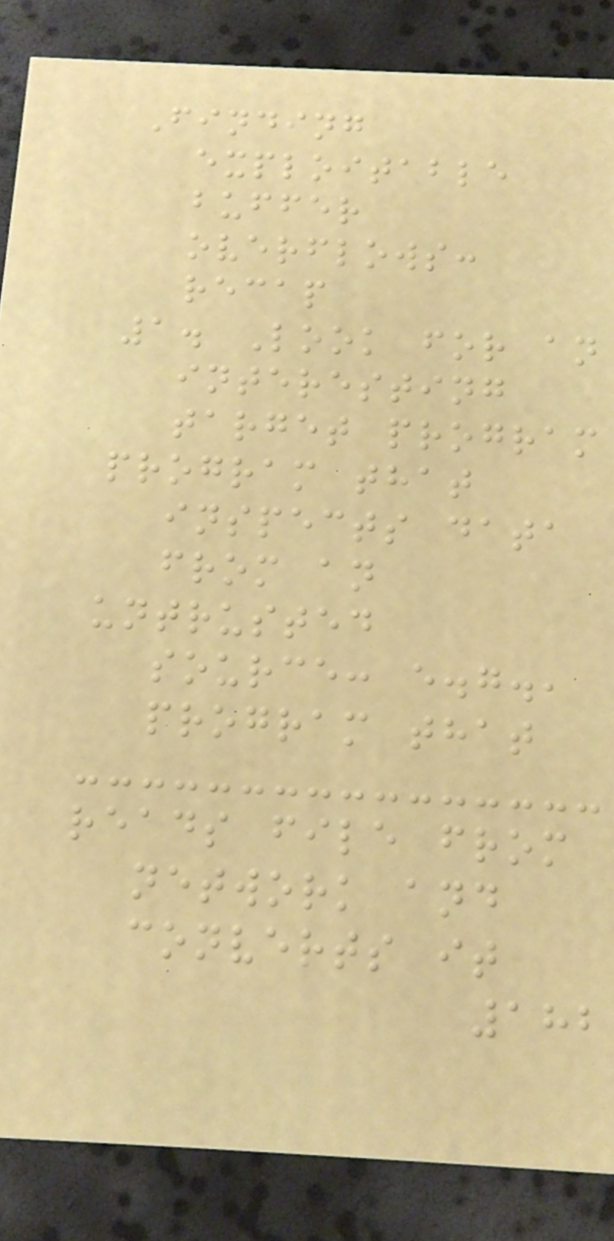Finding
exploitable
buffer
overflows:
recap
1. Look for an
interesting
target program
program that
inspects data
from an
untrusted
source: e.g.,
program that
reads file from
network and
converts it
182
